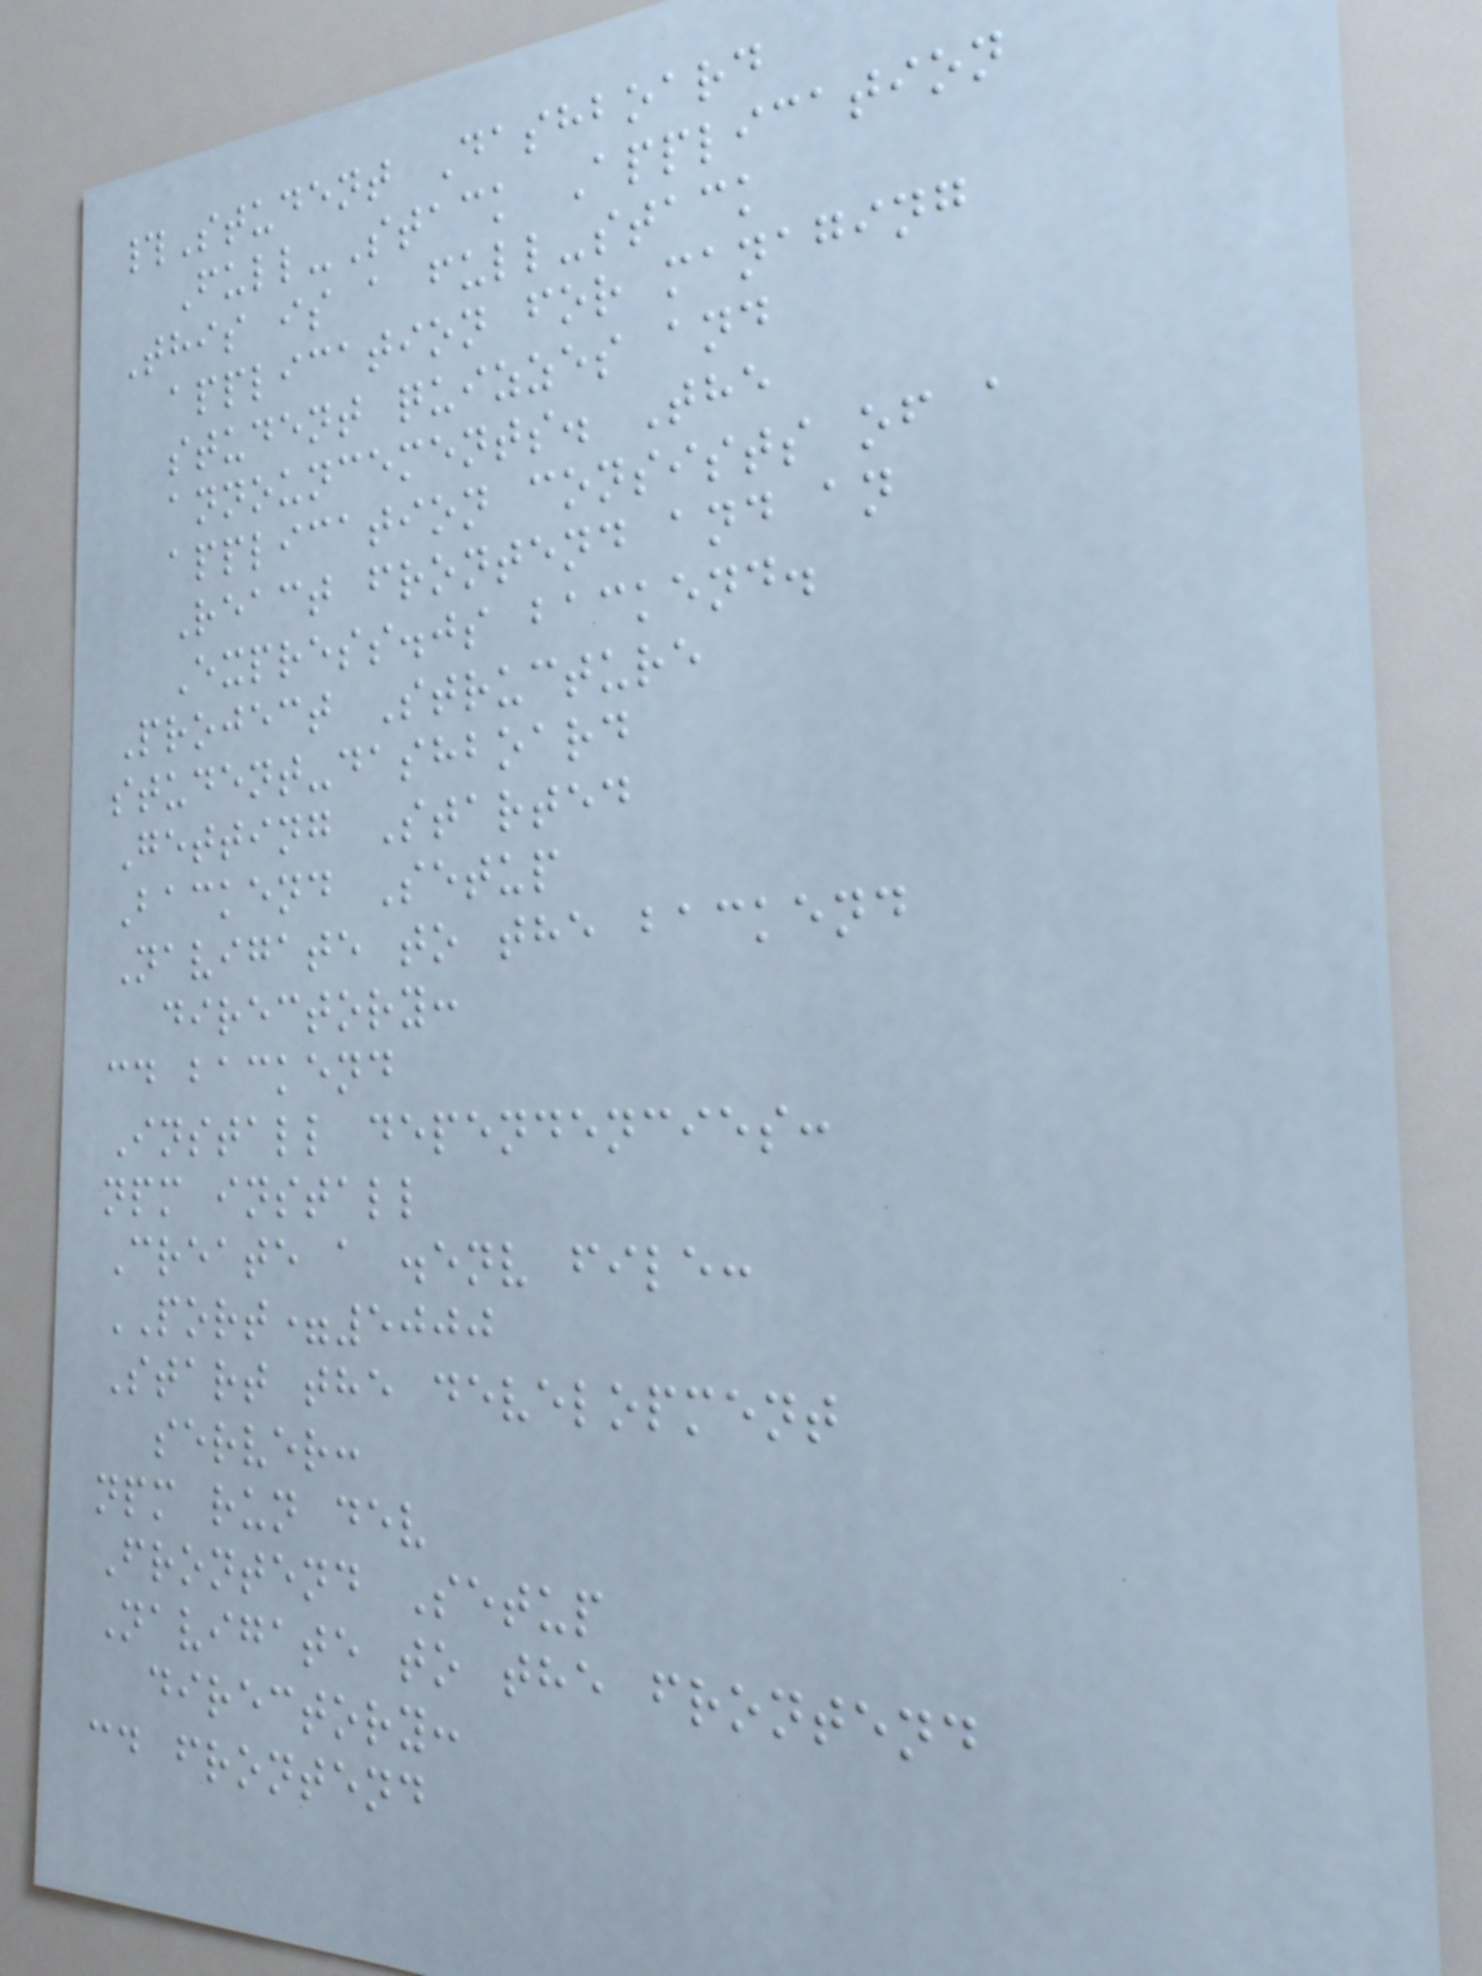#Student Dashboard
Full-Stack Application
This is a full-stack
application for managing
student quizzes and
announcements. The
application consists of a
React frontend and an
Express.js backend.
Project Structure
student-dashboard
Getting Started
Backend Setup
Navigate to the backend
directory:
cd backend
Install dependencies:
npm install
Create a .env file:
PORT=5000
Start the development
server:
npm run dev
Frontend Setup
Navigate to the frontend
directory:
cd frontend
